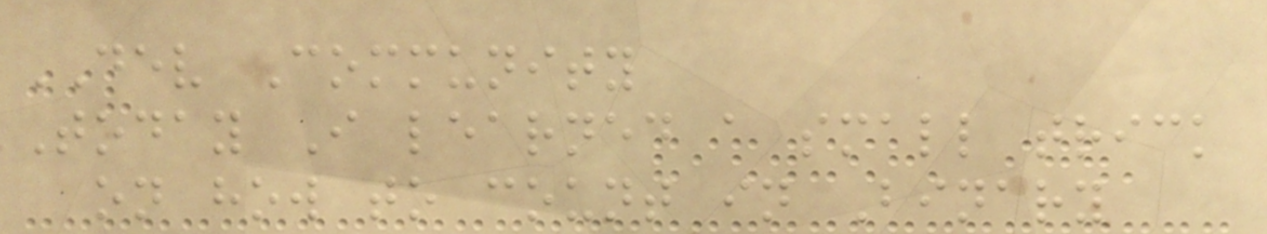DEV Community
Today I learned a small trick
on how to count in Binary
